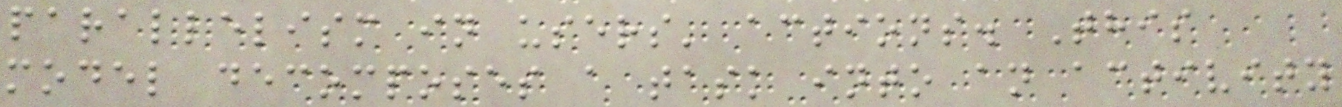parallelism in users' actions. This
model decomposes a task into an activity
